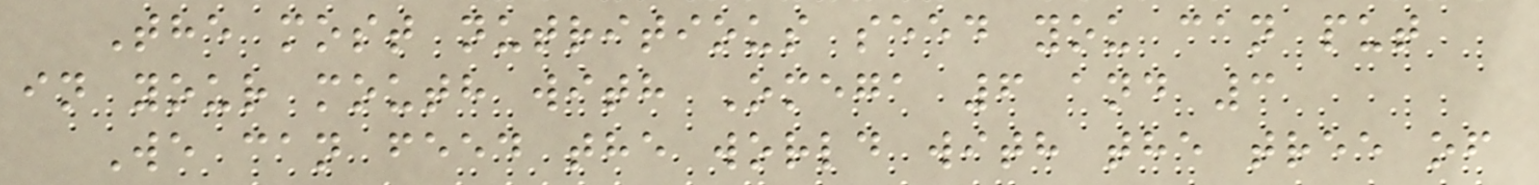The most nutritious seed you can put
in your mouth with Omega 6 and 3
We can feed the world with the tree of
